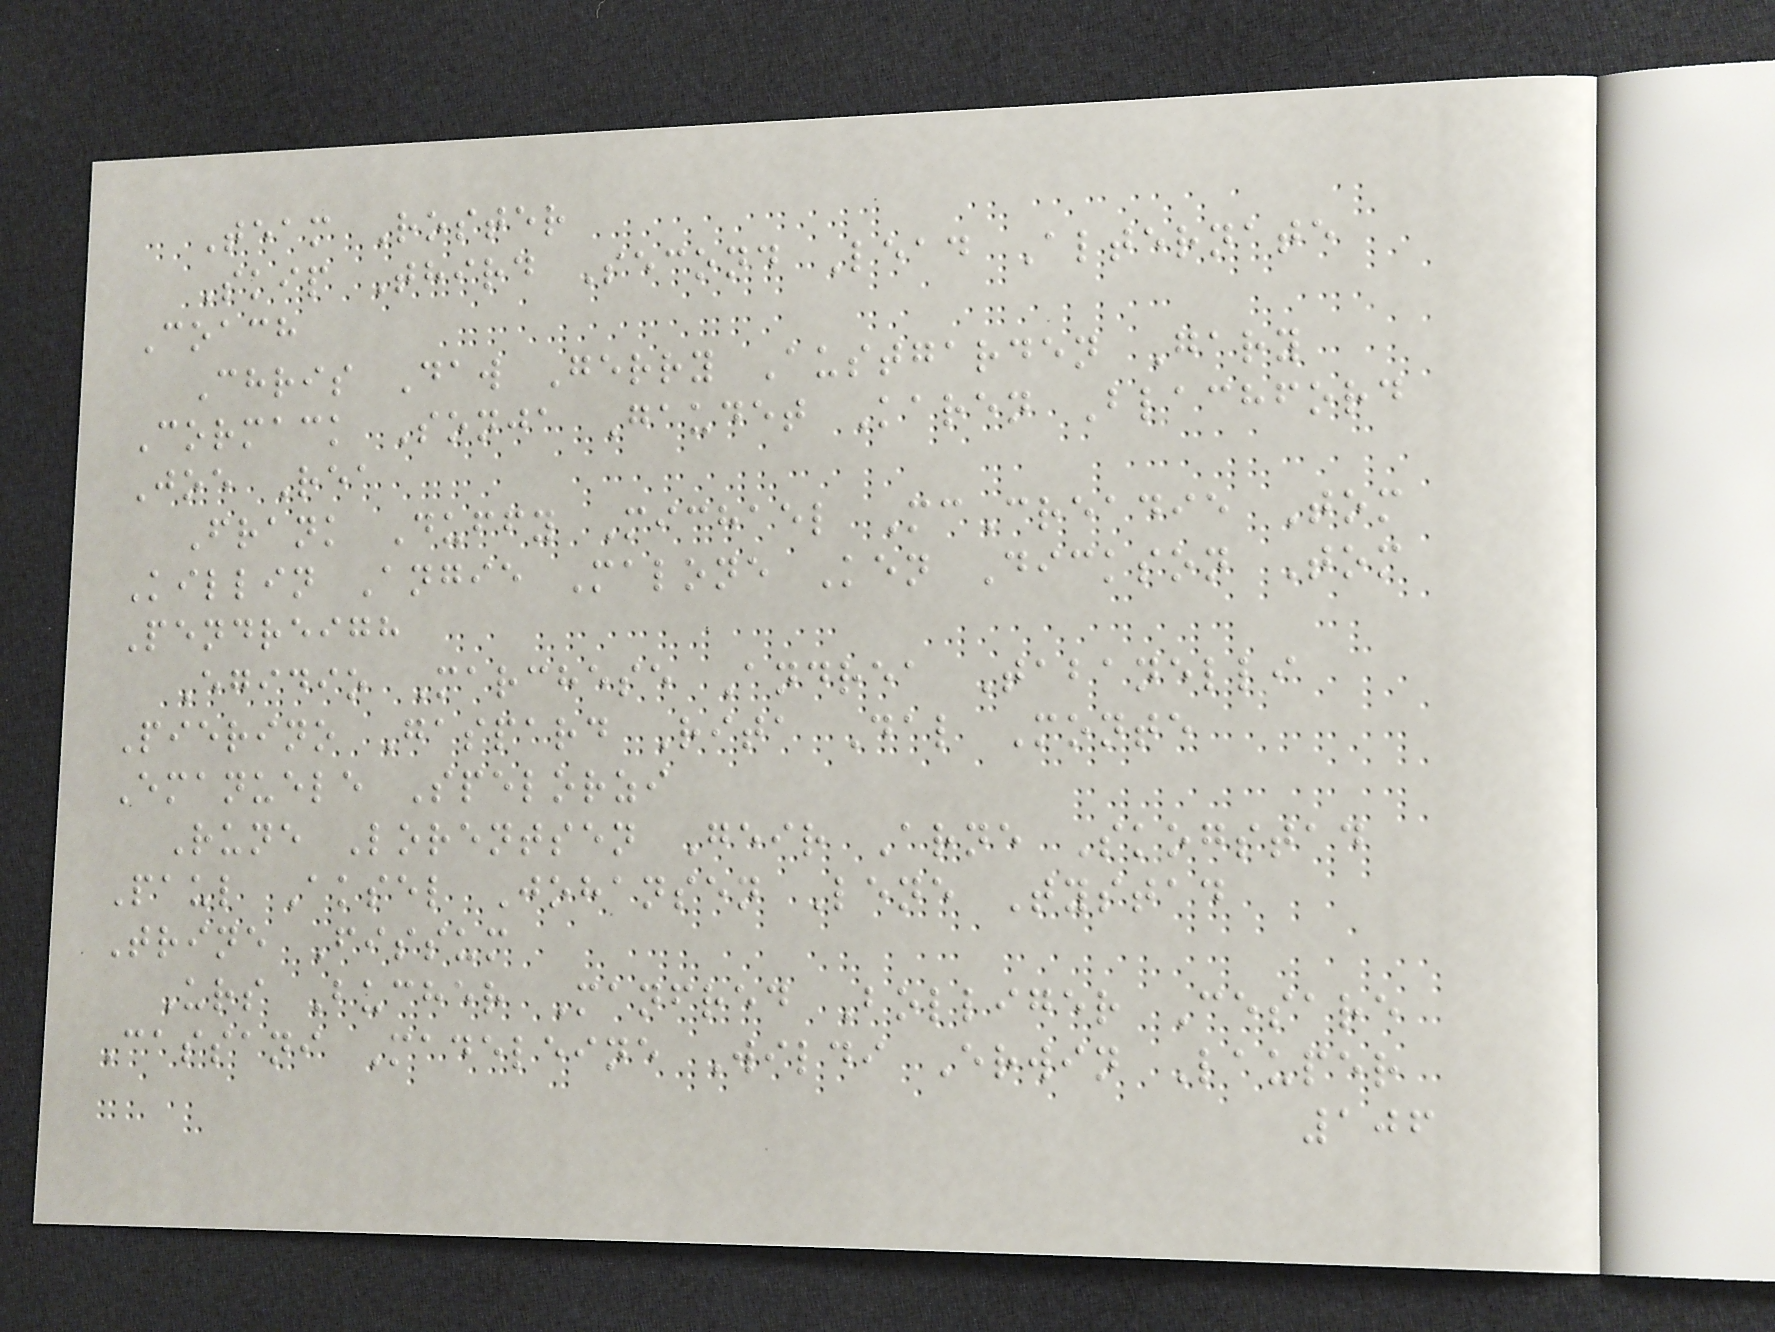Team Roster
Skip Third Second Lead Alternate
Coach
Chris Daw Gerry Austgarden Gary
Cormack Sonja Gaudet Karen Blachford
Joe Rea
Frank Duffy Michael McCreadie Tom
Killin Angie Malone Ken Dickson Tom
Pendreigh
Egidio Marchese Andrea Tabanelli
Pierino Gaspard Rita Dal Monte
Emanuele Spelorzi
Rune Lorentsen Geir Arne Skogstad
Paul Aksel Johansen Lene Tystad
Trine Fissum
Urs Bucher Manfred Bolliger Cesare
Cassani Madeleine Wildi Erwin Lauper
106
